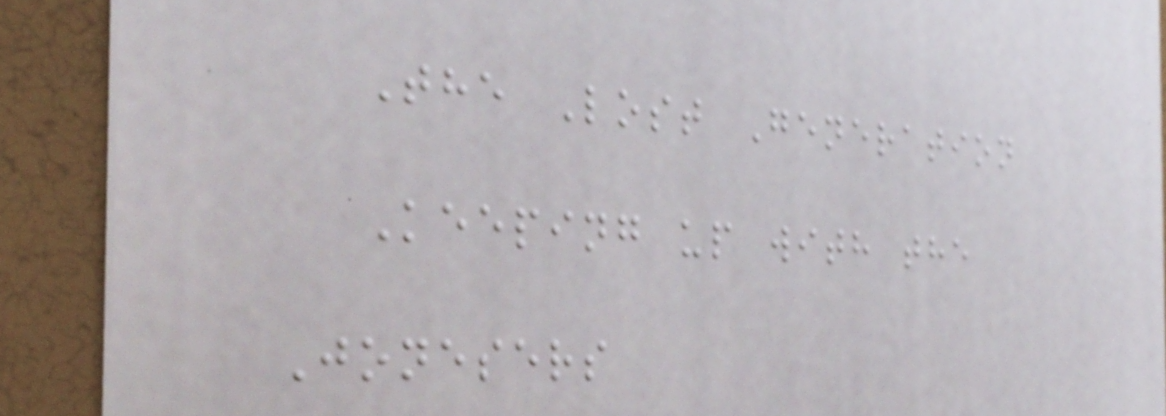The Lost Generation
Keeping up with the
Jonesers
